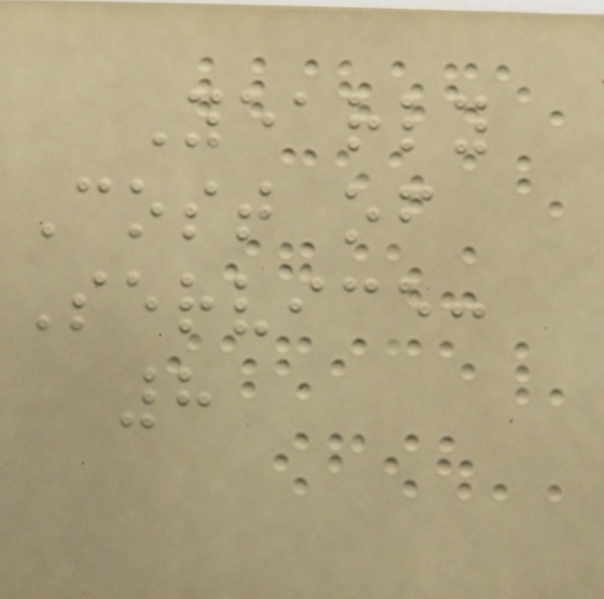Yearly
Cost of
Service:
8
